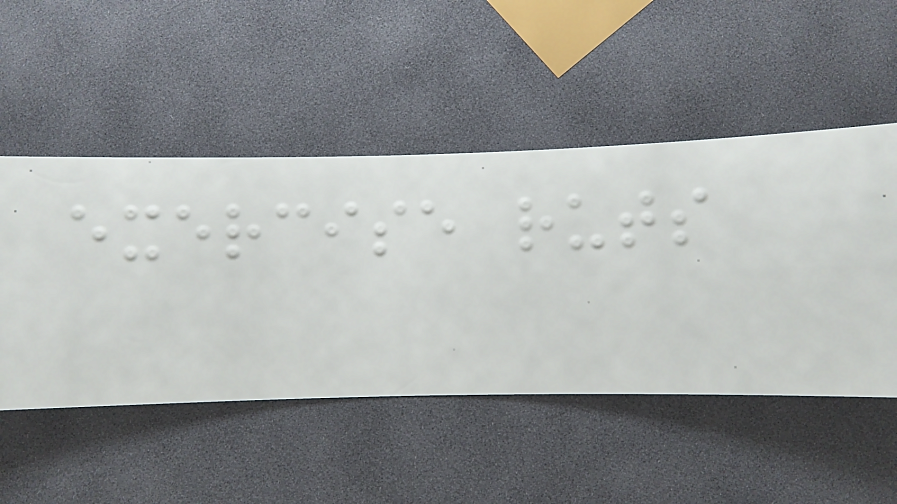exercise ruts
